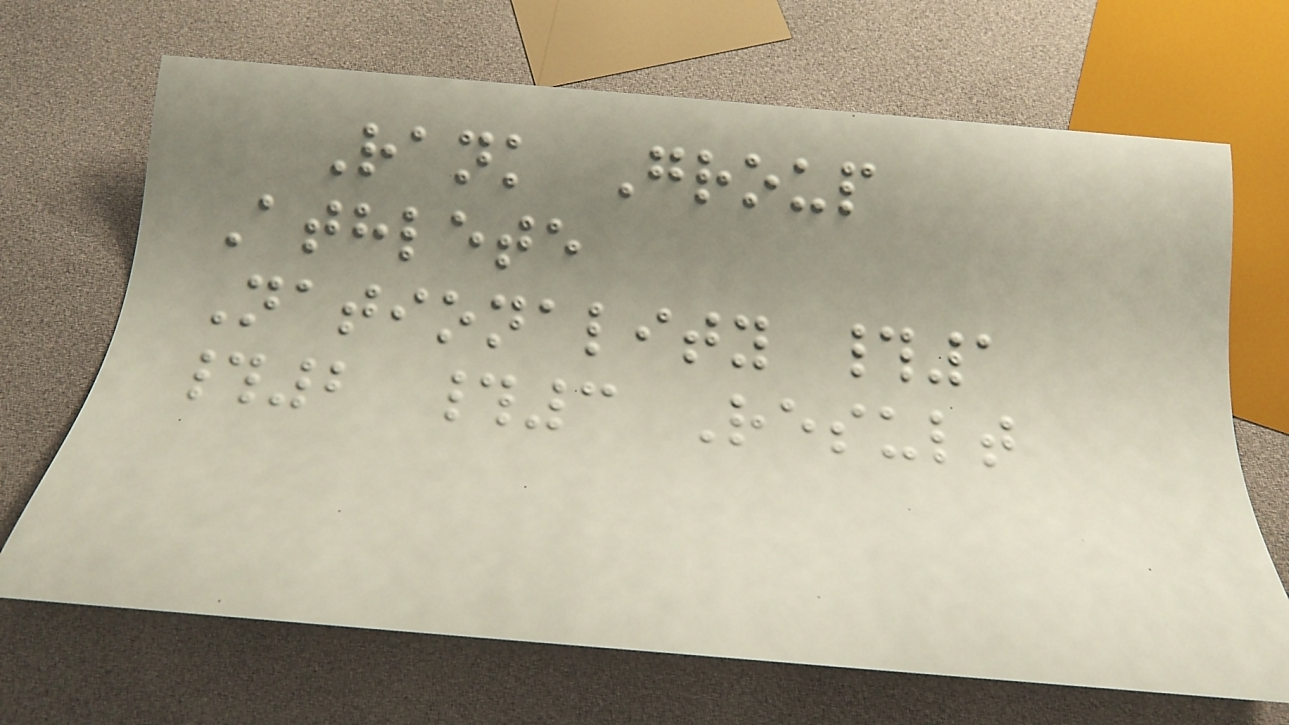Rank Group
Athlete
Nationality #1
#2 #3 Result
